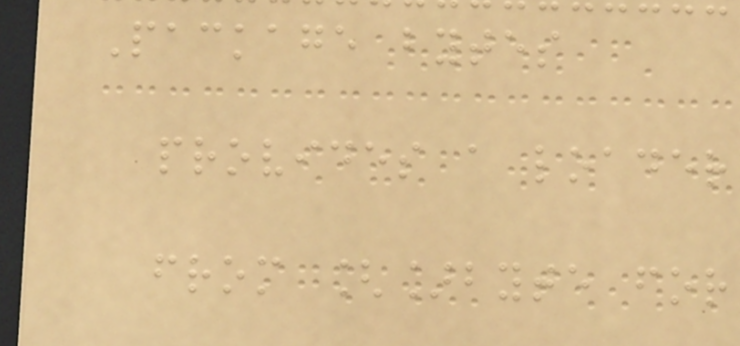Package bytes
provides a loader
from []byte for
